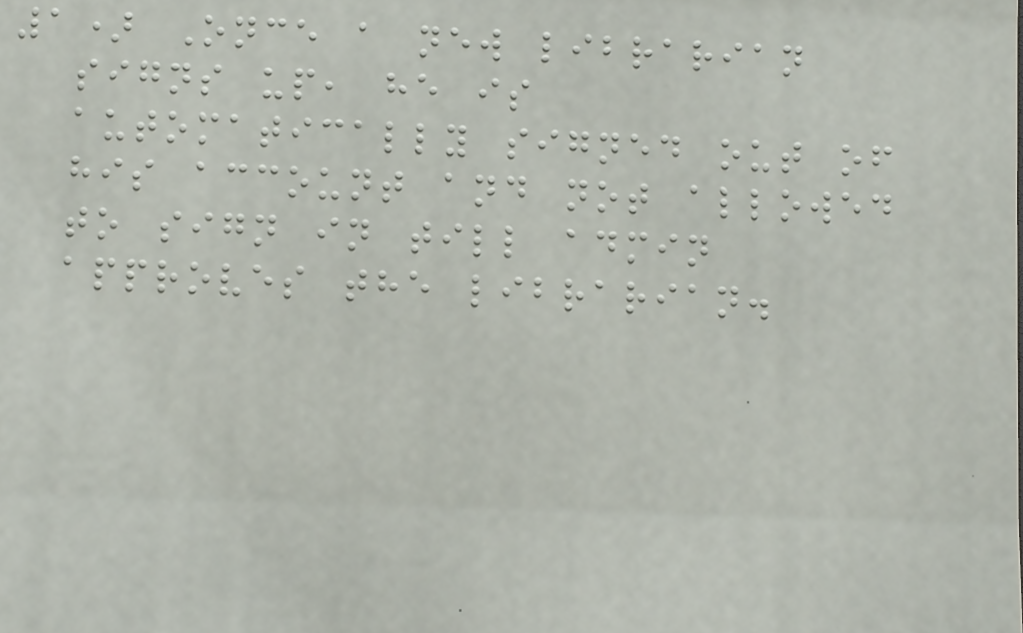1) Once a new librarian
signs up, he is
automatically signed out of
his account and not allowed
to sign in till admin
approves the librarian.
